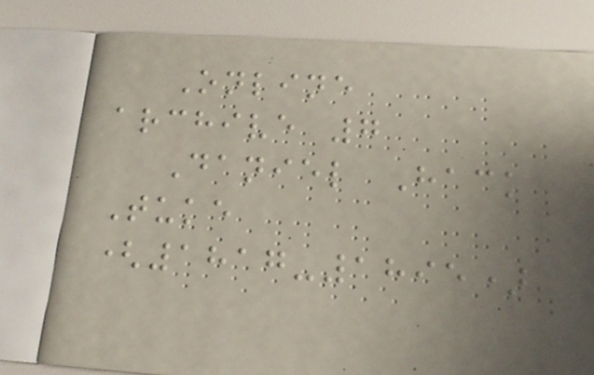Online
archive 7
Daniel Hack
Tuke
(1817-1895)
